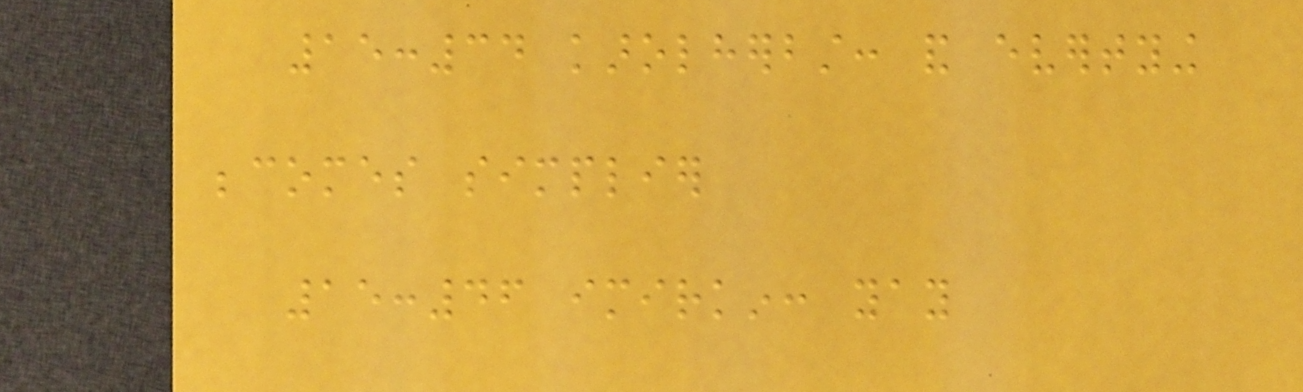15:34 karolherbst: and evertying
becomes simplier
15:46 imirkin: yay
